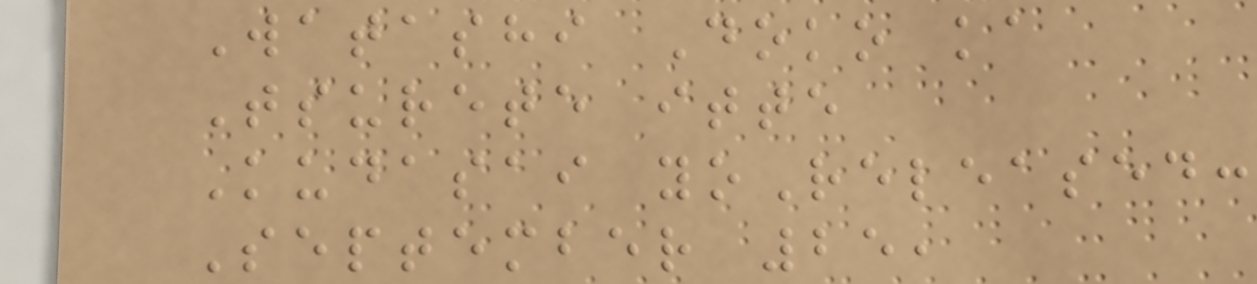Watashi Doko ka
Tsurete itte
Kudasai yoReleased:
September 25,
